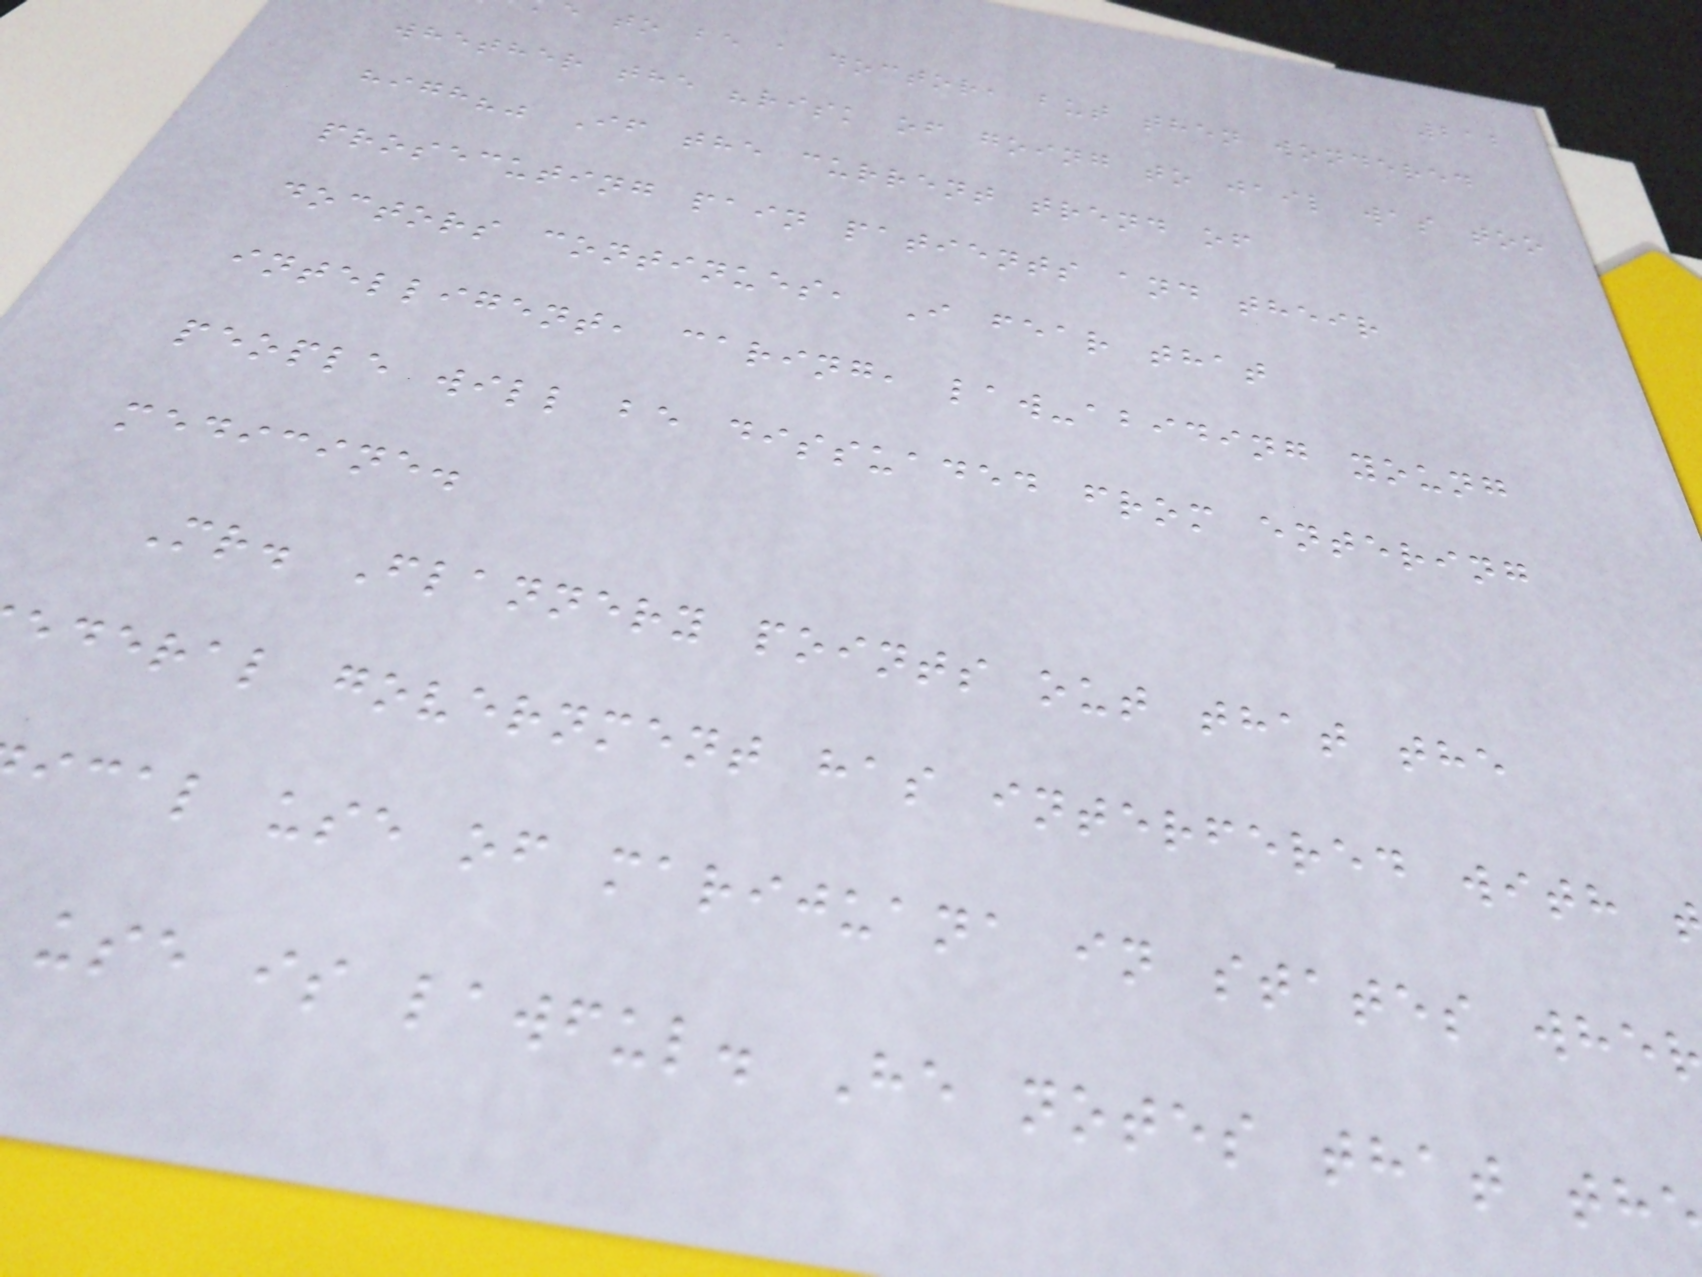212
e to be a doctor, but then wondered
whether the "risk of going to jail was too
high?" If the current trend of
prosecuting pain patients and their
doctors continues, I fear that
intelligent, caring, law-abiding young
people will be dissuaded from entering
medicine.
Mr. Flannery points out that the
ederal government has interfered with
ical use of marijuana in states whe
use is lawful. He notes that th
